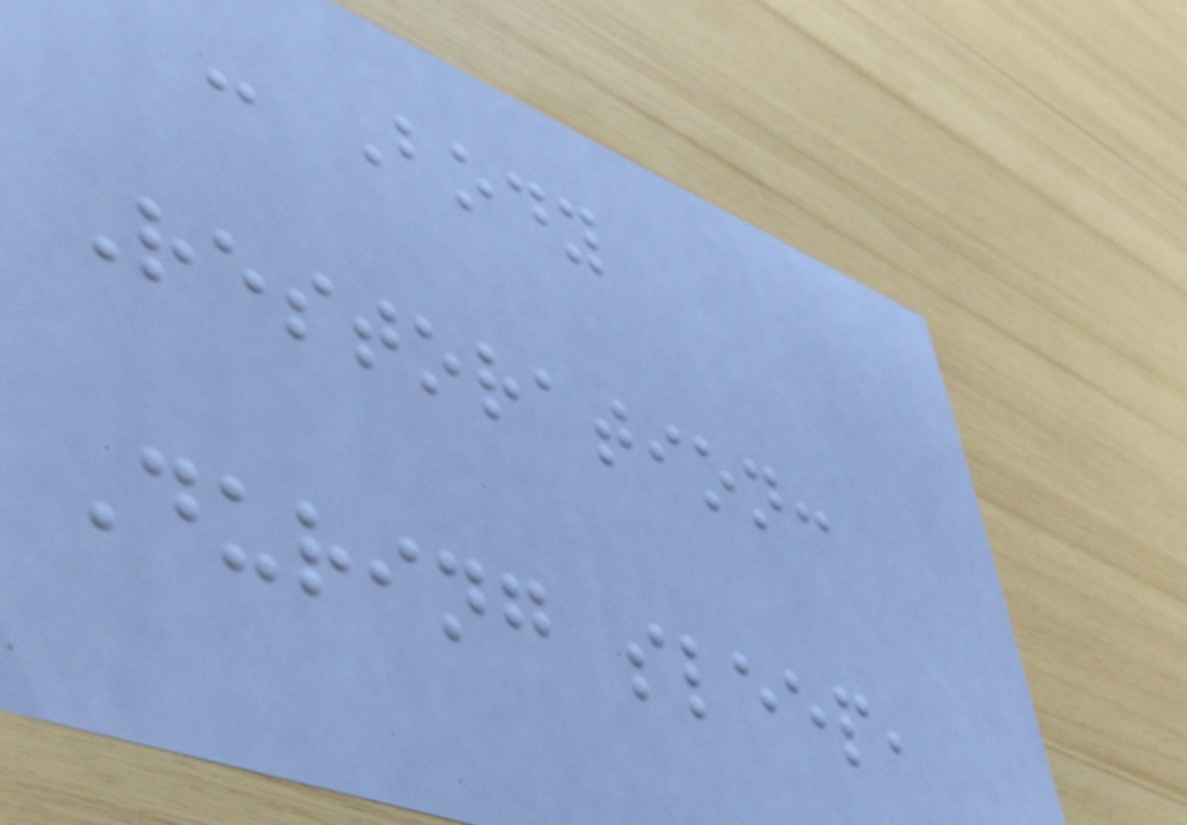- Body
Restoration:
During sleep,
